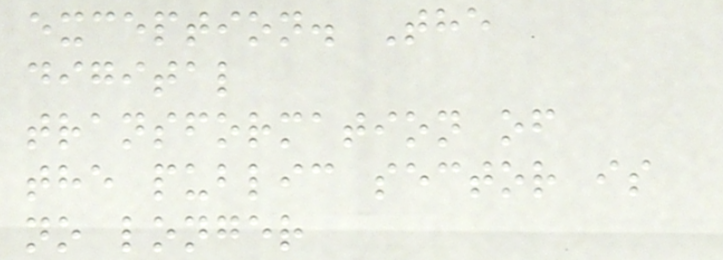exception. The
digital
transformation of
the public sector is
no longer
